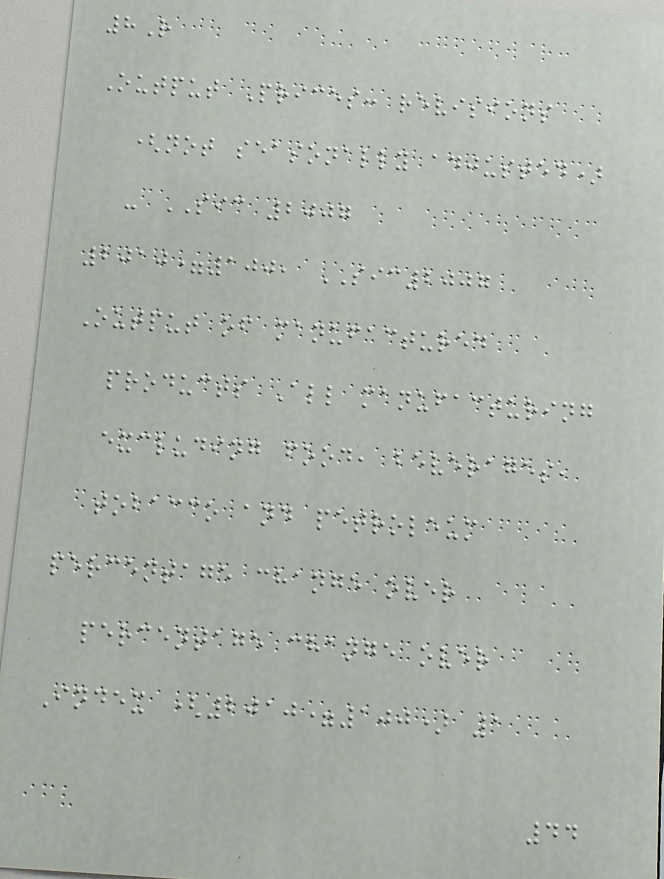8R
Output Prices: revisions
(not seasonally adjusted)
- SIC 2007
2010=100, SIC2007
Output of manufactured
products All manufacturing
excluding food, beverages,
tobacco and petroleum
percentage change over
percentage change over
Index (2010=100) 1
44
